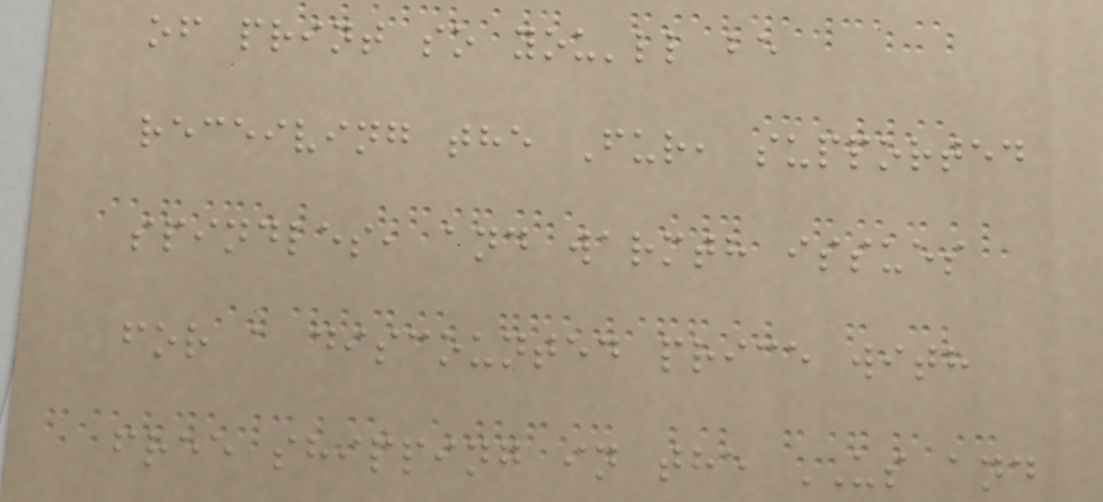of print so you'll be
receiving the Fur, supported
spindles, and warmth issues
for a discounted price with
free shipping in the US and
